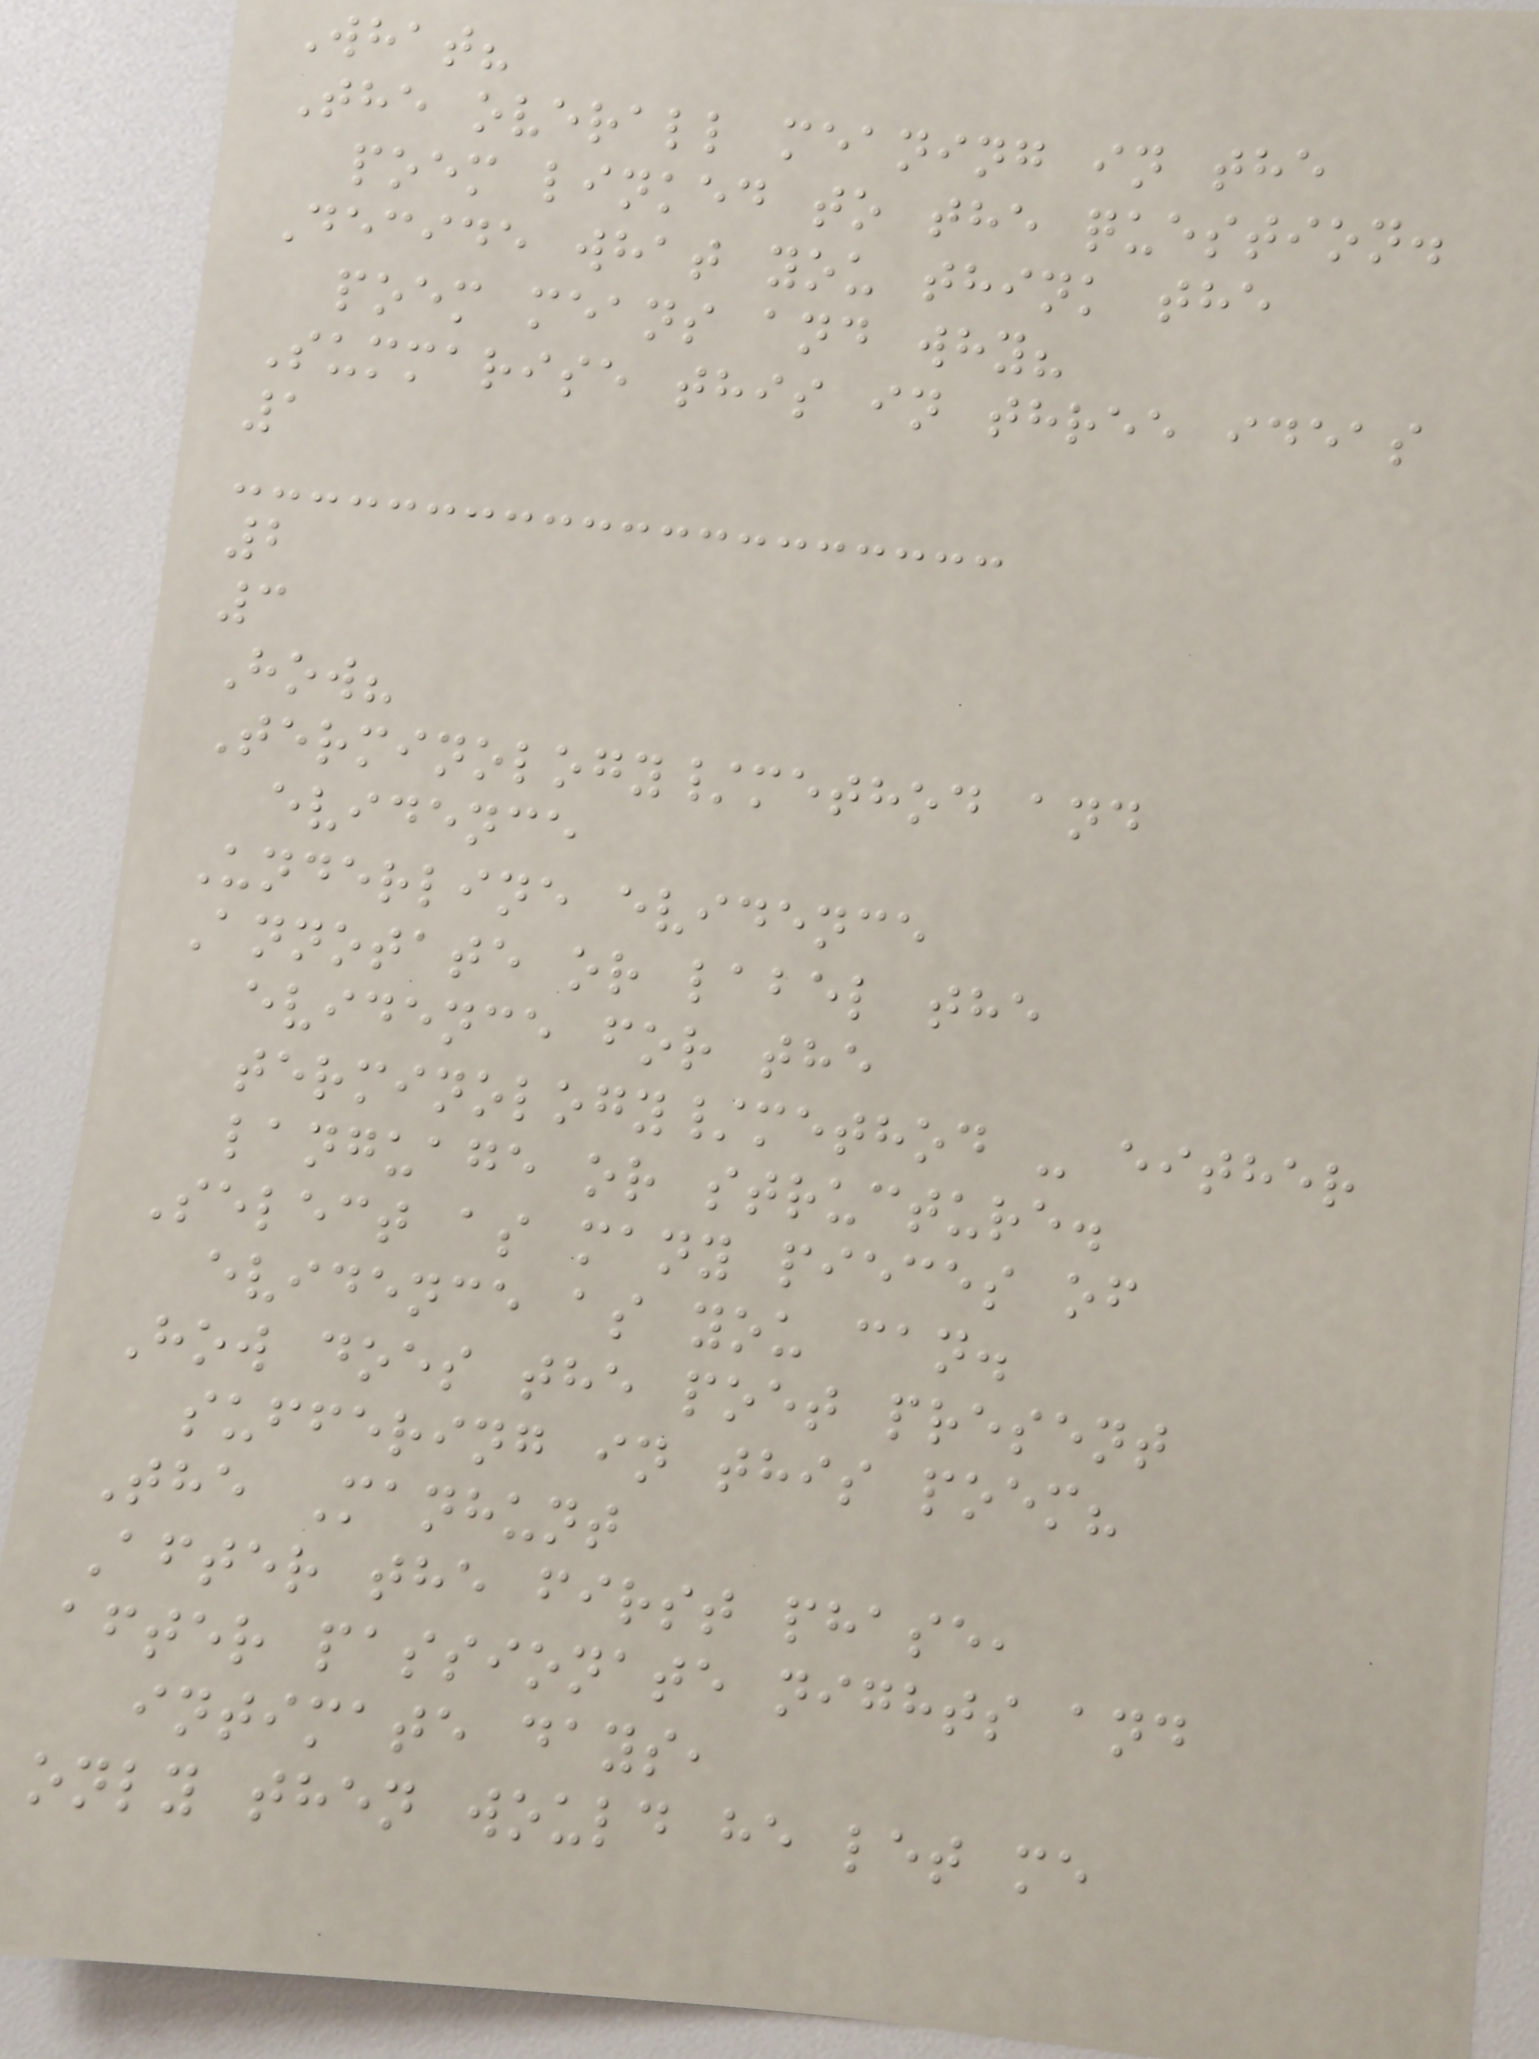What?
The overall meaning in the
poem linked to the question.
Decide what you think the
poem means and why?
Summarise this in three ideas
1
2
3
How?
Terminology/method and
evidence
Underline evidence
Annotate or label the
evidence for the
terminology/method - either
language or structure.
Select as many pieces of
evidence as you can.
How does the poet present
suffering in this poem?
The Manhunt
After the first phase,
after passionate nights and
intimate days,
only then would he let me
